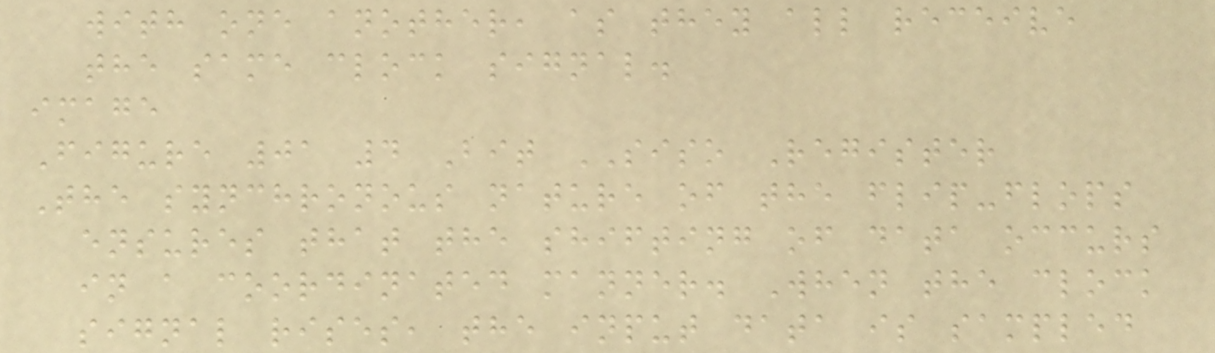with one another, as they all receive
the same clock signal.
image
Figure 01 4 Bit SISO Register
The synchronous nature of the flip-flops
ensures that the shifting of data occurs
in a coordinated manner. When the clock
signal rises, the input data is sampled
